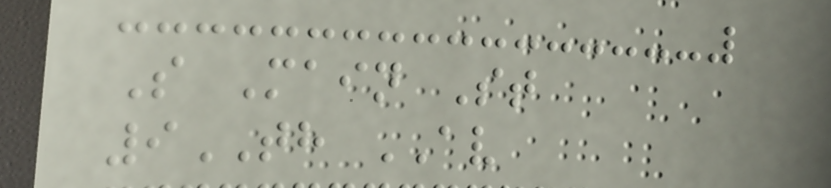S Main St
9TH AV
